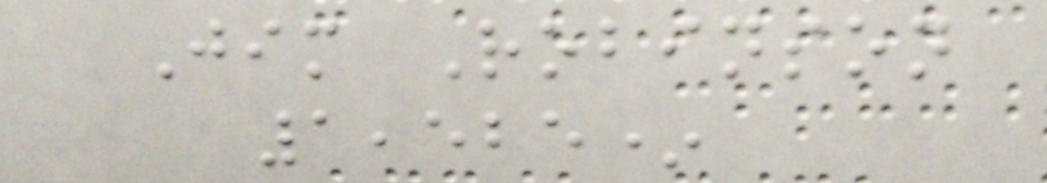Jim Robinson
1,525*
